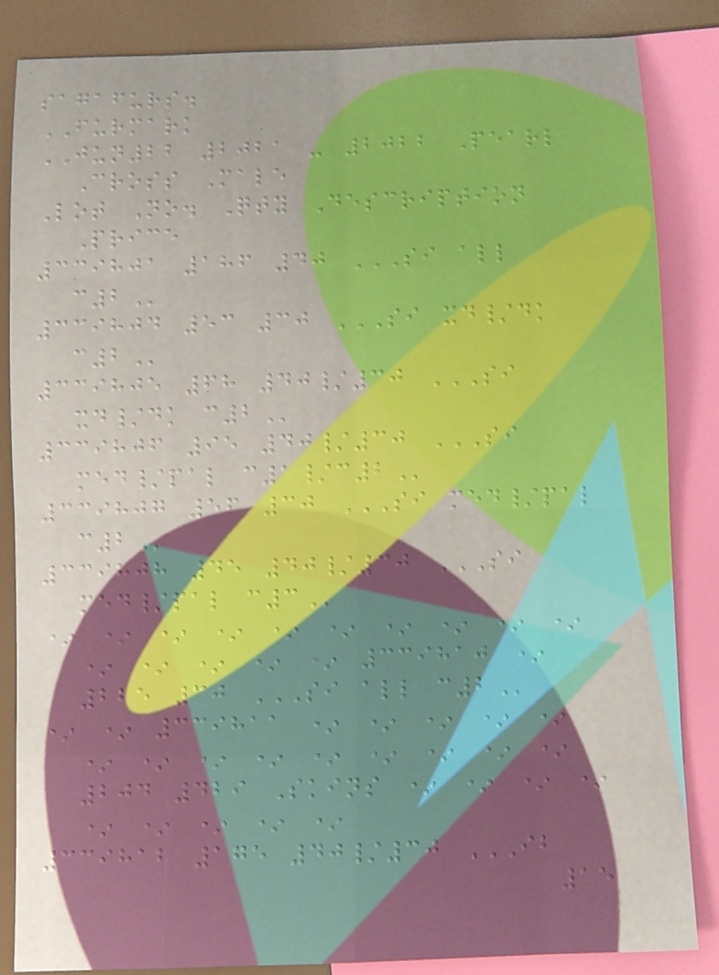sagafurs.
FURMARK
JUN22 2021 - 2022 Pearl
Cross Male
Lot No. Qty Description
Price
339801 186 40 SI ALL
C2
339804 53 30 SI XD/DK
C2
339805 68 40/30 SI
XD/DK C2
339806 95 40/30 SI
MED/PAL C1/C2
339807 56 30 SI MED/PAL
C2
339808 45 40/30 SI
MED/PAL C3
* * * * * * * * * *
* * * * * 339810 *
225 30 SI ALL C2
* * 339811 * * * * *
* * * * * * * * *
204 429 Skins * * * *
* * * * *
339812 175 40/30 IB
15
